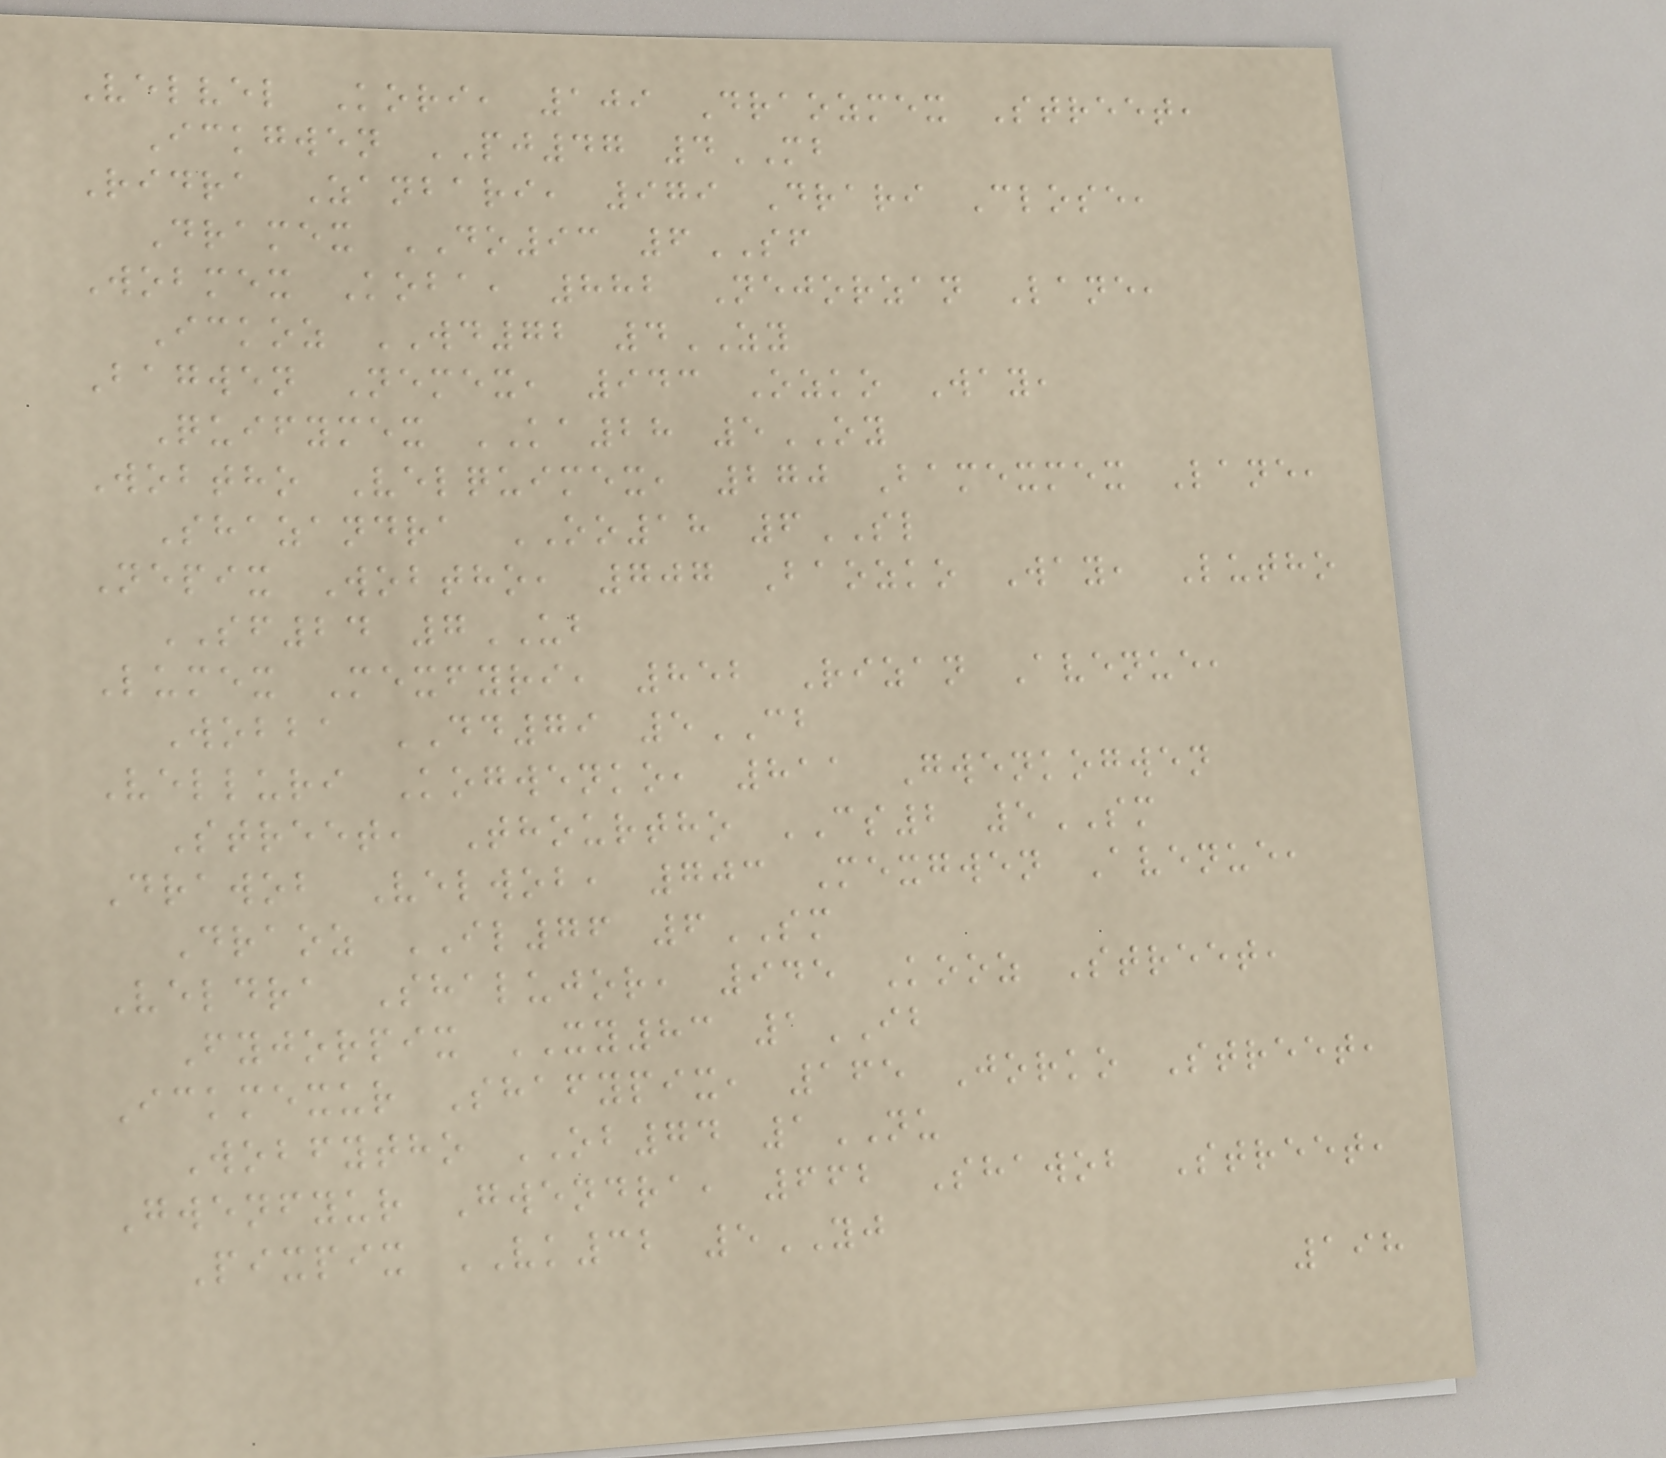Velvel Kori, 109 Draozmex Street,
Ickgwen PJ47 4MB
Ridra Zanbari, 979 Drari Close,
Dramex DO93 6SF
Wobmex Koba, 882 Nejorzan Lane,
Ickoz WD72 4ZY
Bagwen Nemex, 943 Ozko Way,
Quifymex KA28 5OY
Wobtho Velquimex, 270 Bamexmex Lane,
Shazandra OO18 6SL
Nepix Wobtho, 707 Baozko Way, Lutho
SF24 7UB
Lumex Mexfyri, 852 Rizan Avenue,
Wobba DD79 5CB
Velluri Kogwenko, 811 Gwenkogwen
Street, Thourtho CS2 5SM
Drawob Velwob, 703 Mexgwen Avenue,
Draoz IL76 6SM
Veldra Shalujor, 945 Kooz Street,
Fyjorpix XY83 1IB
Ickmexur Shafypix, 165 Jorko Street,
Wobfytho OB74 1NU
Gwenfyur Gwendra, 662 Shawob Street,
Pixpix VK32 5YJ
198
